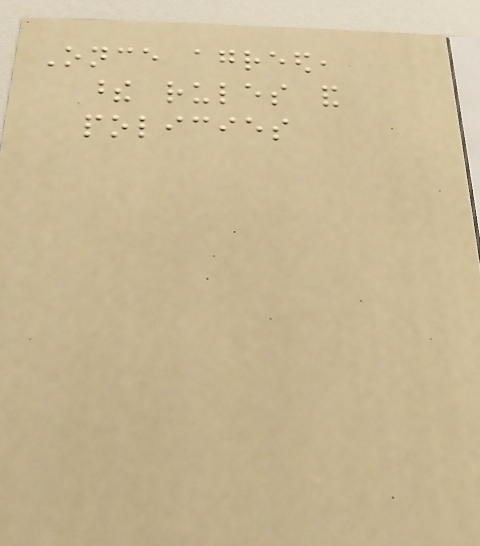Once agreed,
these rules and
policies
